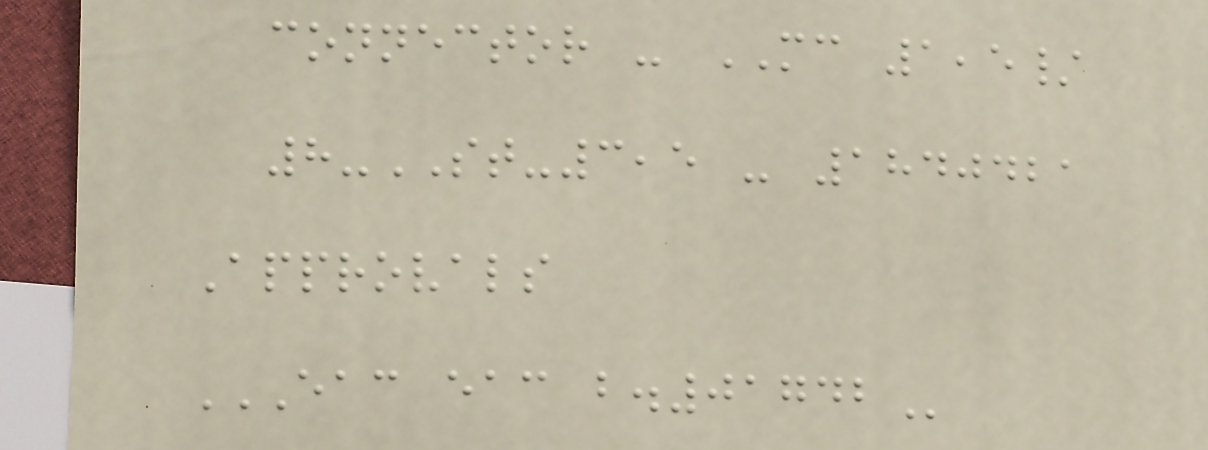connector - MC 1,5/
8-ST-3,5 - 1840421
Approvals
EAC EAC B.01742
